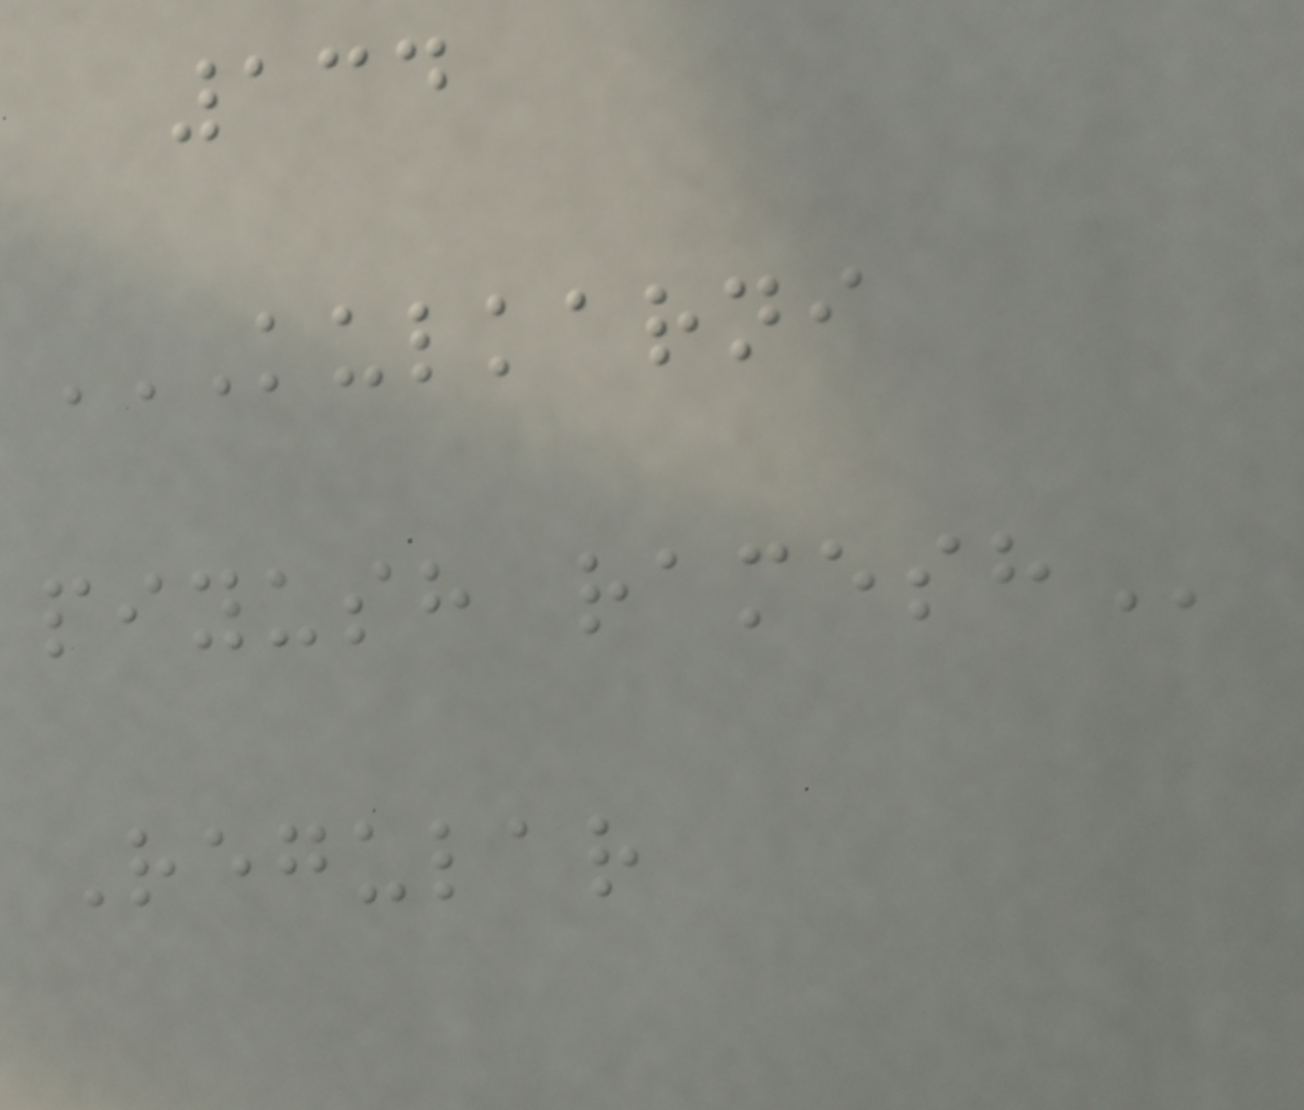134
KULKARNI
PIYUSH RAMESH
Regular
